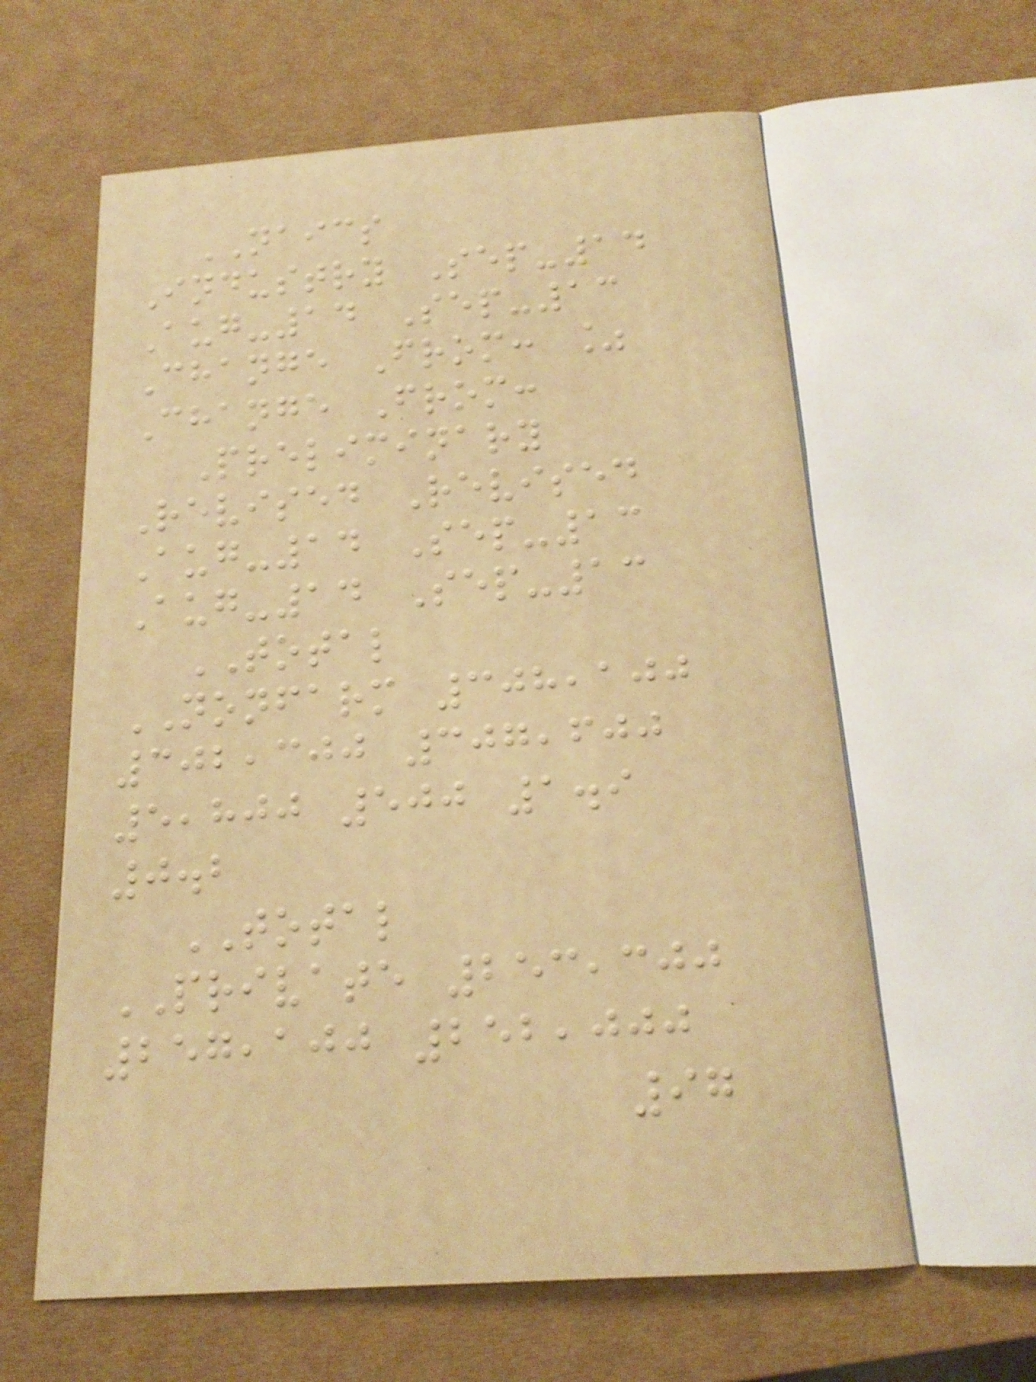NAICS
Industry Sep-14
Aug-14 Sep-13
Change From: %
Change From:
Preliminary
Revised Revised
Aug-14 Sep-13
Aug-14 Sep-13
TOTAL
NONFARM 308,100
302,300 307,600
5,800 500 1.9
0.2
TOTAL
PRIVATE 253,300
257,100 252,000
97
